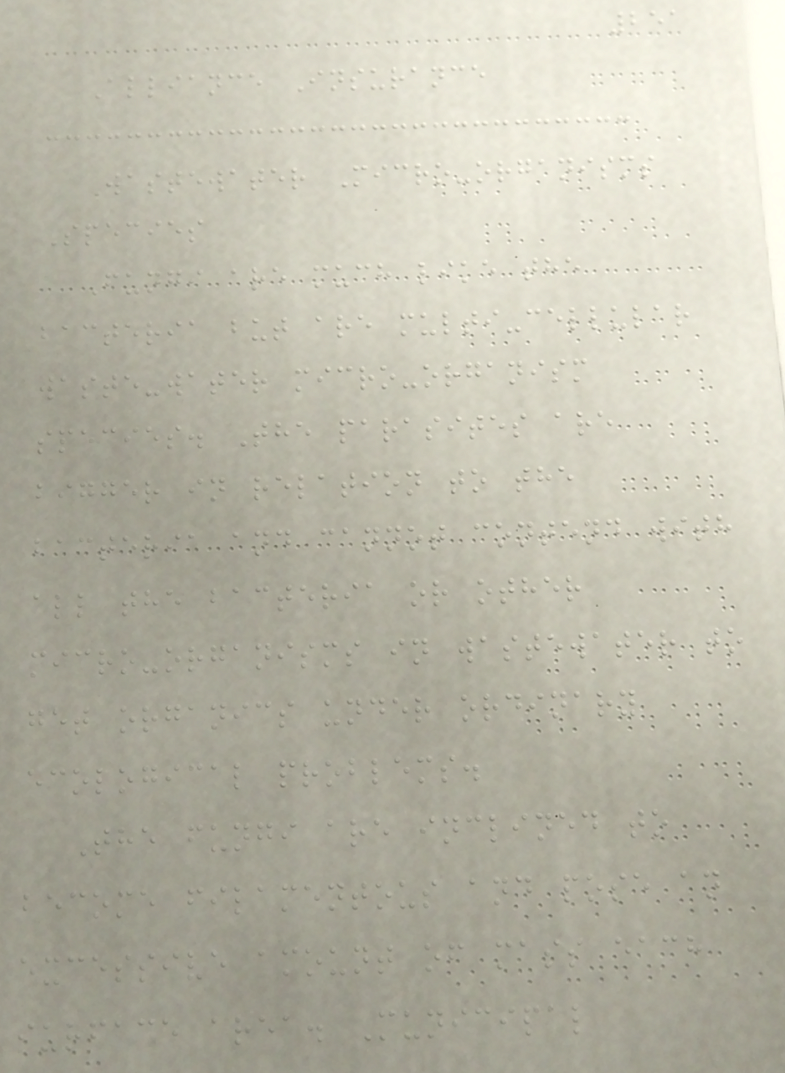251
Alliance Insurance
Wastewater Micro-organisms
Species
Fungi are much like the
bacteria but are multi-cellular
waste-water micro-organism
species. The parasites are
bigger in relation to the
bacteria and cannot contend with
all the bacteria or other
micro-organisms in wastewater to
get organics under ordinary
ecological problems.
The fungi are inclined to
become filamentous and pose an
excessive amount of mass each
surface area. Municipal
